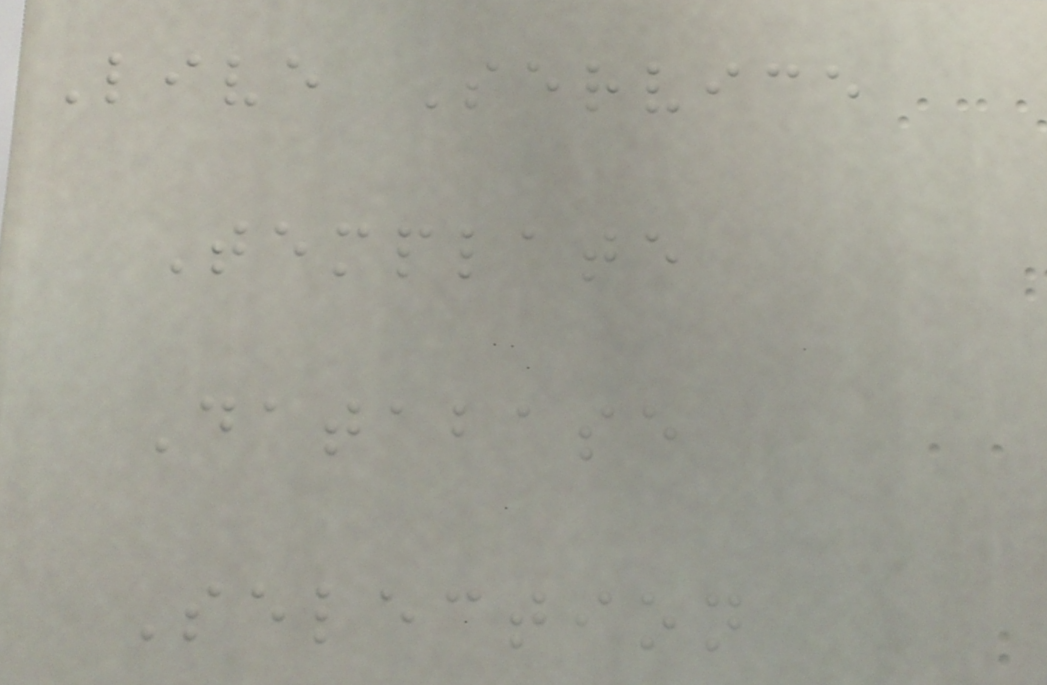Live Service
Template
Database
Selection
